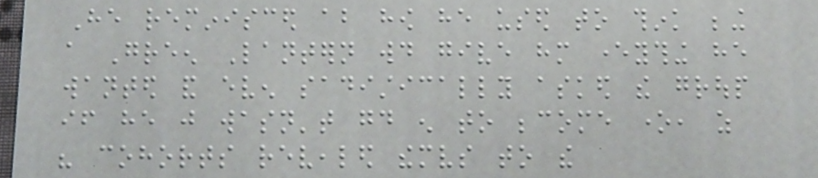He reminisced about how he used to think being
a Green Lantern would give him everything he
wanted and even sadistically asked the group
if he just wasn't good enough to become one, as
his cohorts revealed themselves to the
